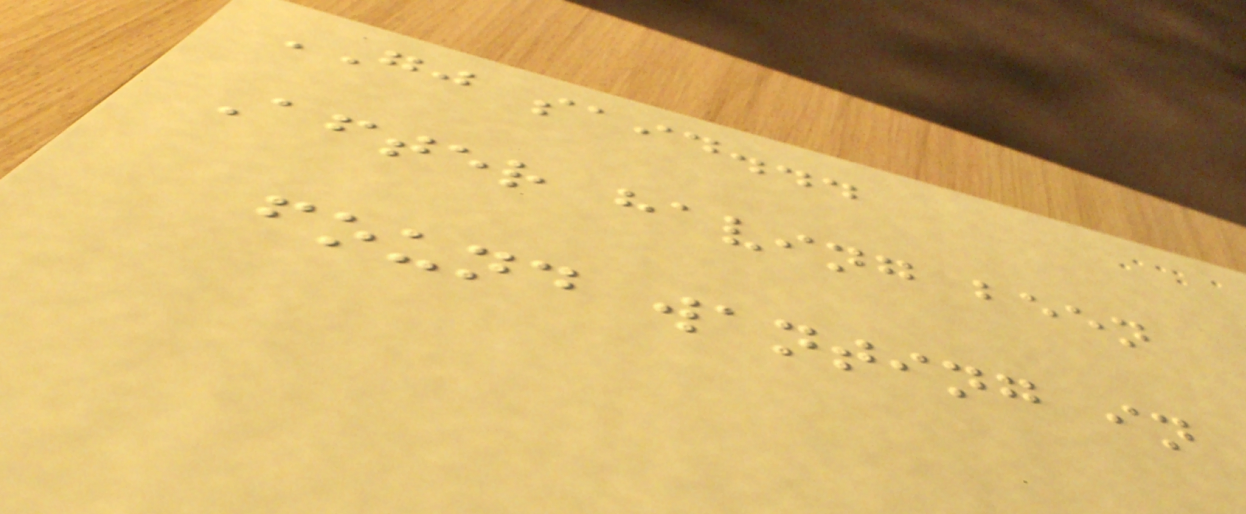GJ said...
After having been
found wanting in
